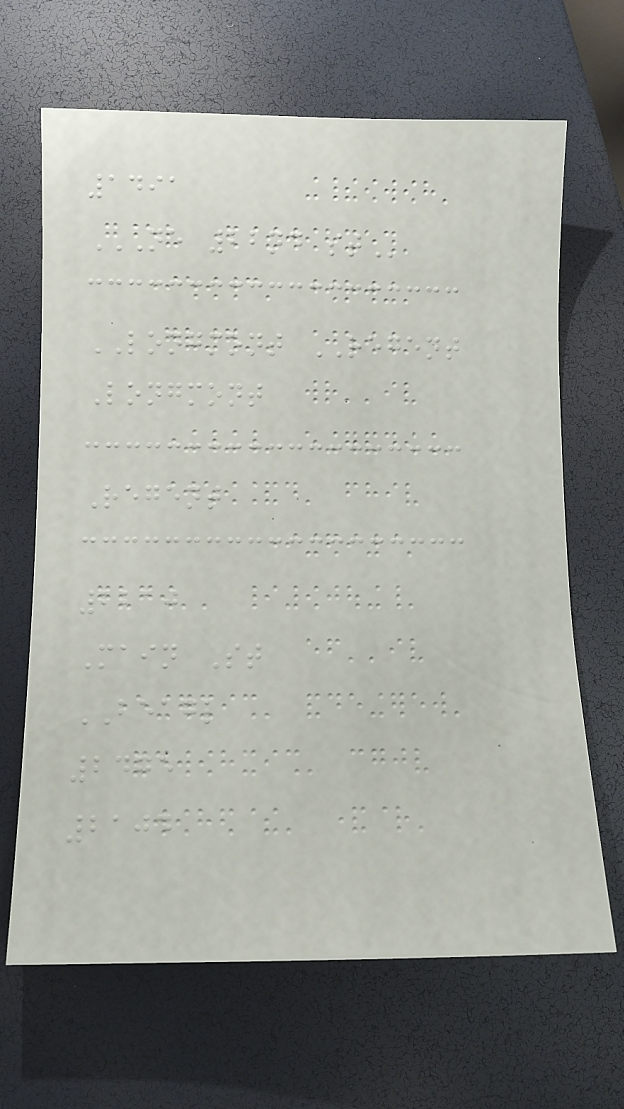1491
NE 22ND ST
LONGMONT REGENT
Longmont
Regent
2210
Main St
BEAGL
2475
2104
